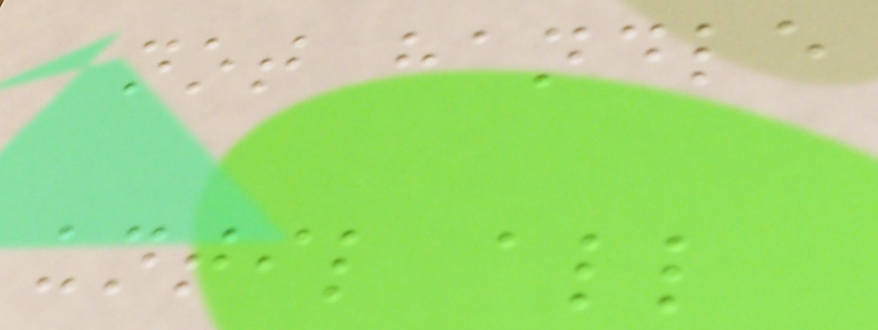not handle
until all
